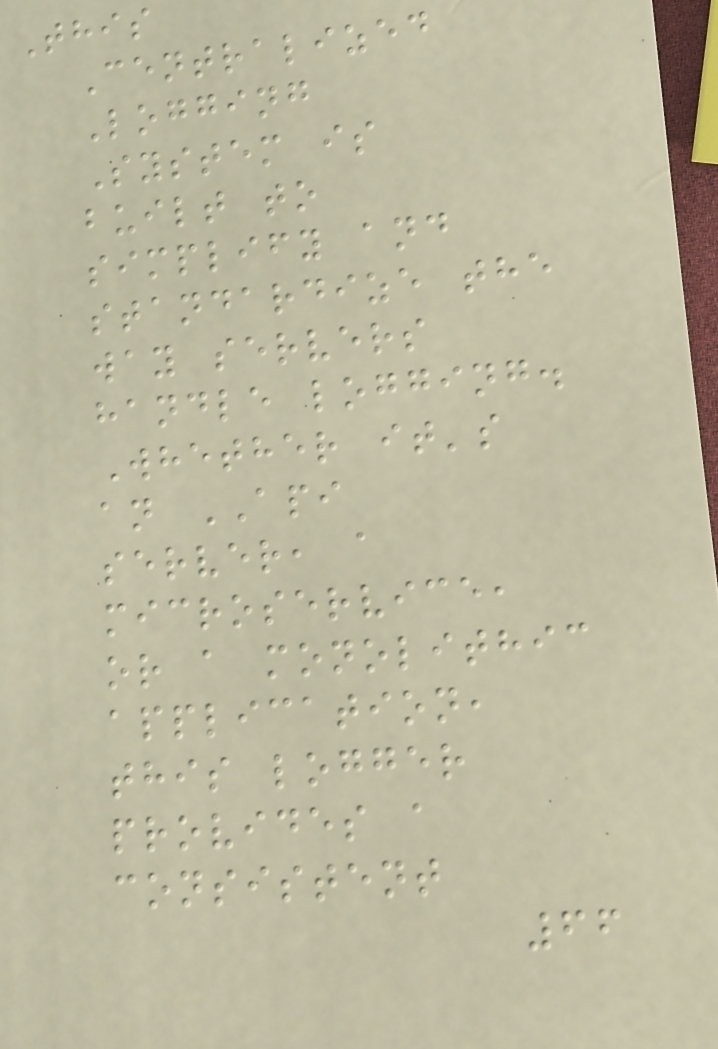This
Centralized
Logging
System is
built to
simplify and
standardize the
way servers
handle logging.
Whether it's
an API
server, a
microservice,
or a monolithic
application,
this logger
provides a
consistent
66
